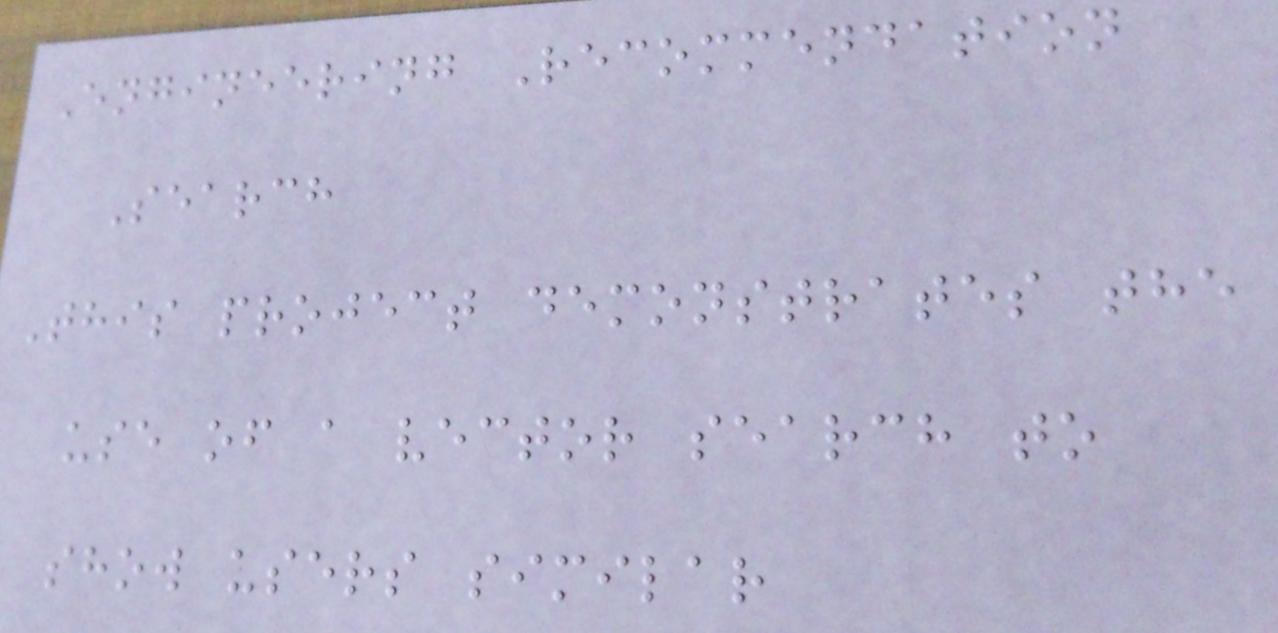Engineering Recommendation
Search
This project demonstrates the
use of a vector search to
show users similar
